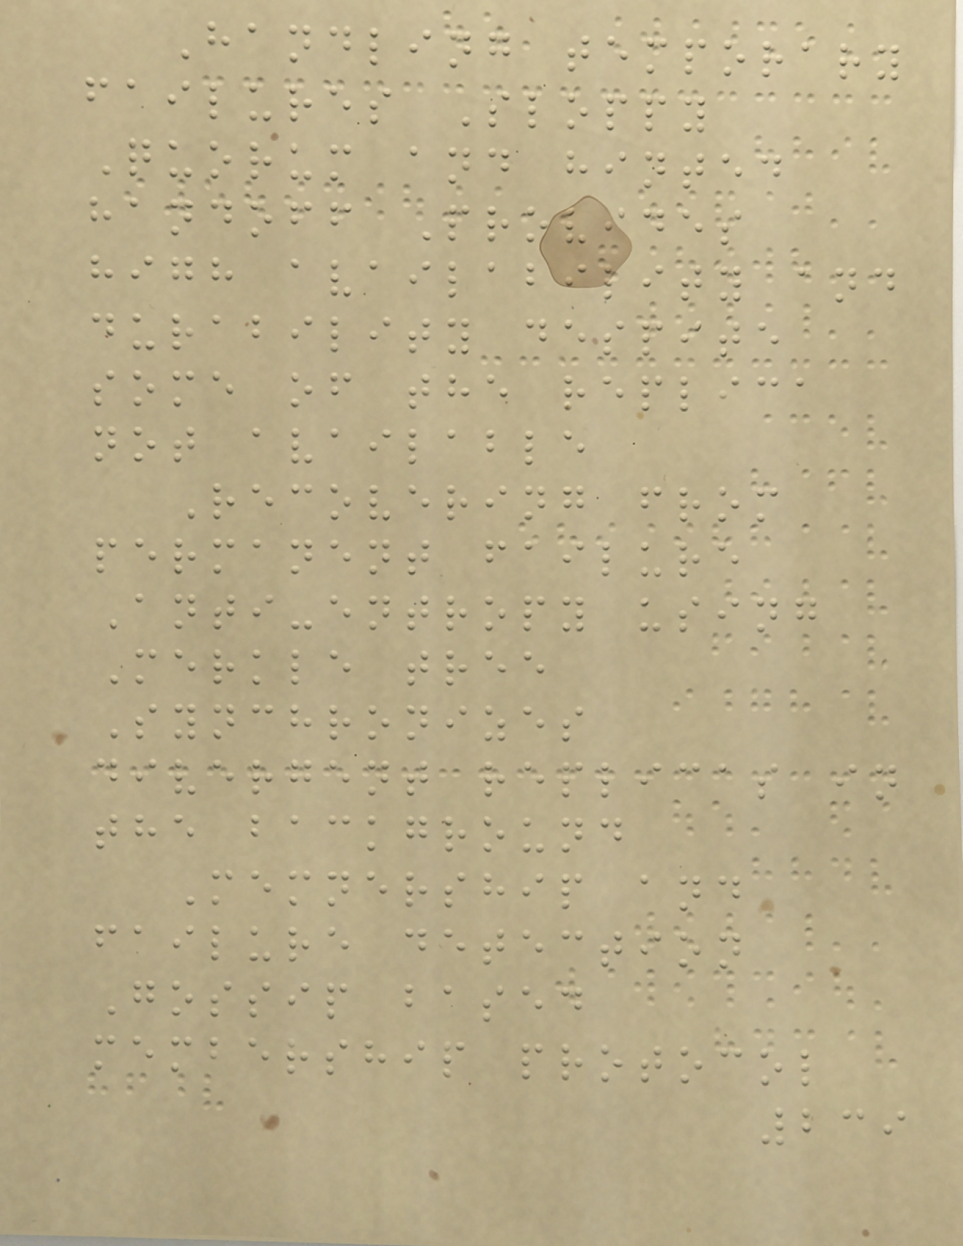Handling temporary
failures Sloppy
Quorum and hinted
handoff Provides
high availability and
durability despite
some of the replica
not available
Recovering from
permanent failure
Anti-entropy using
Merkle tree
Synchronizes
divergent replicas in
the background
Memnership and
failure detection
Gossip based
membership protocol
239
